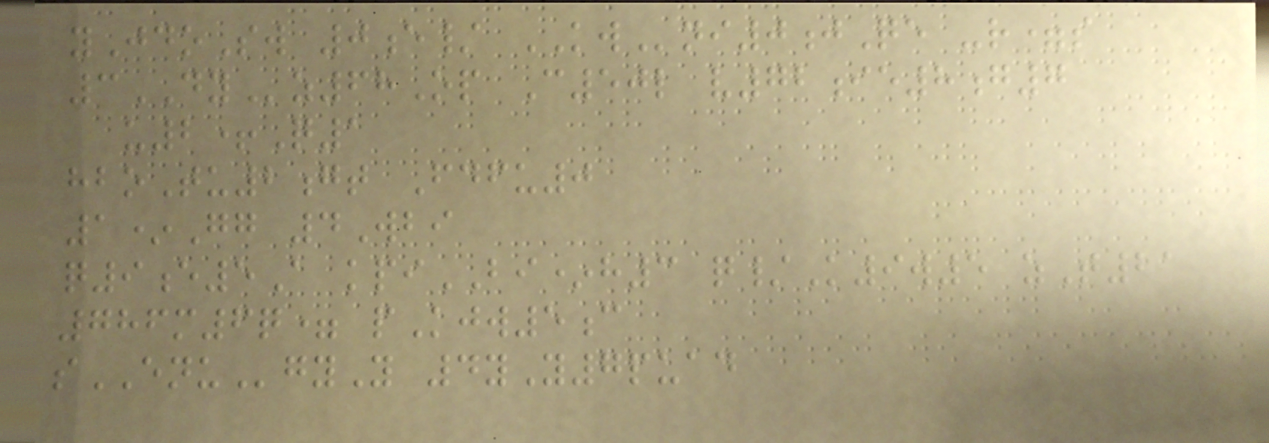yJdoSw 0e/ KWni0jQe -r=s
3DYz68Op C50l v72ie8g7
u2+Q1
hboTu2gt Fdfu0
1*Gg 4Wbi
q9e5A kpiBI*h3 q/K9w5 zT21
786m6q= pKjw5c
sENUgyY 4yY7puad
